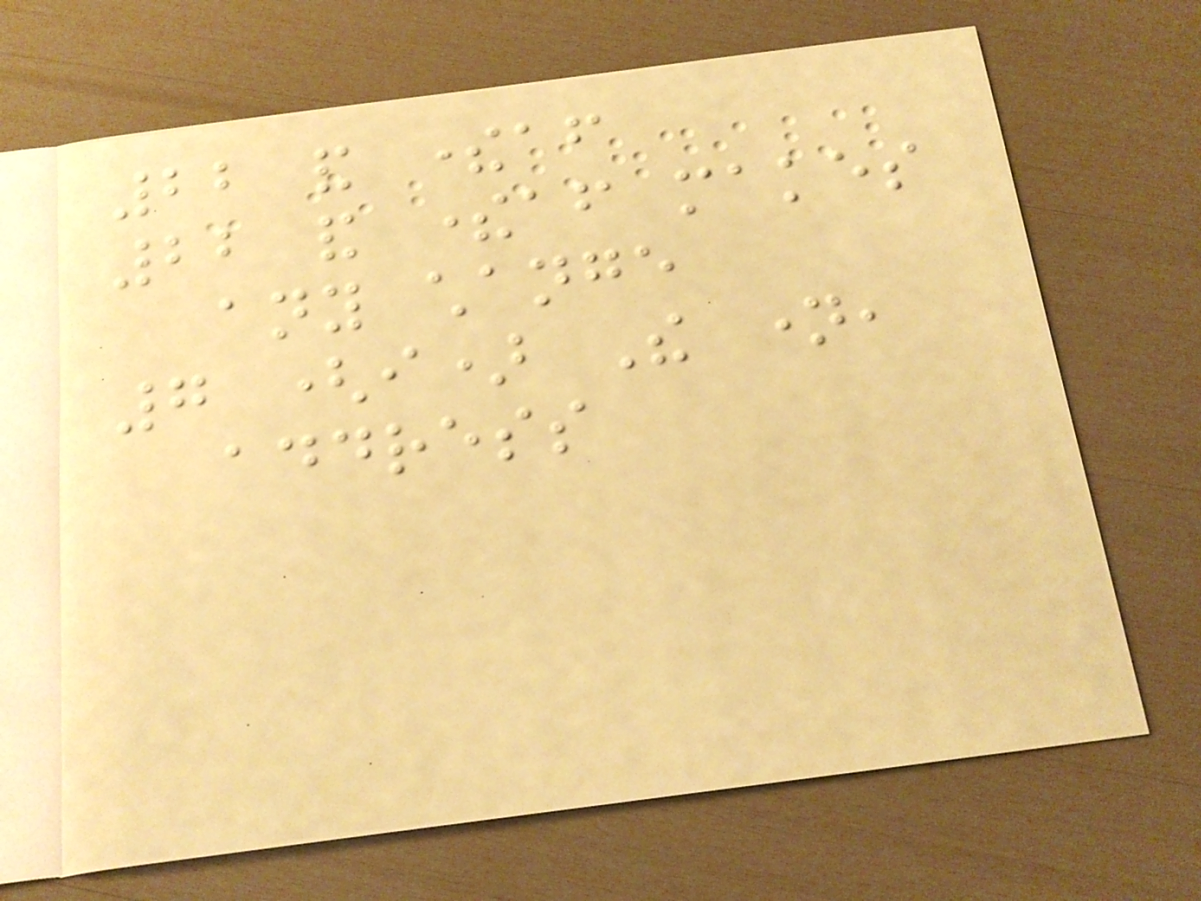22 and thereafter
22 and thereafter makes
any change
7 (i) The name,
address
